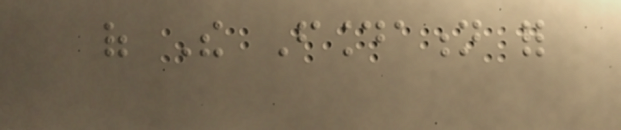of The Foundation for
